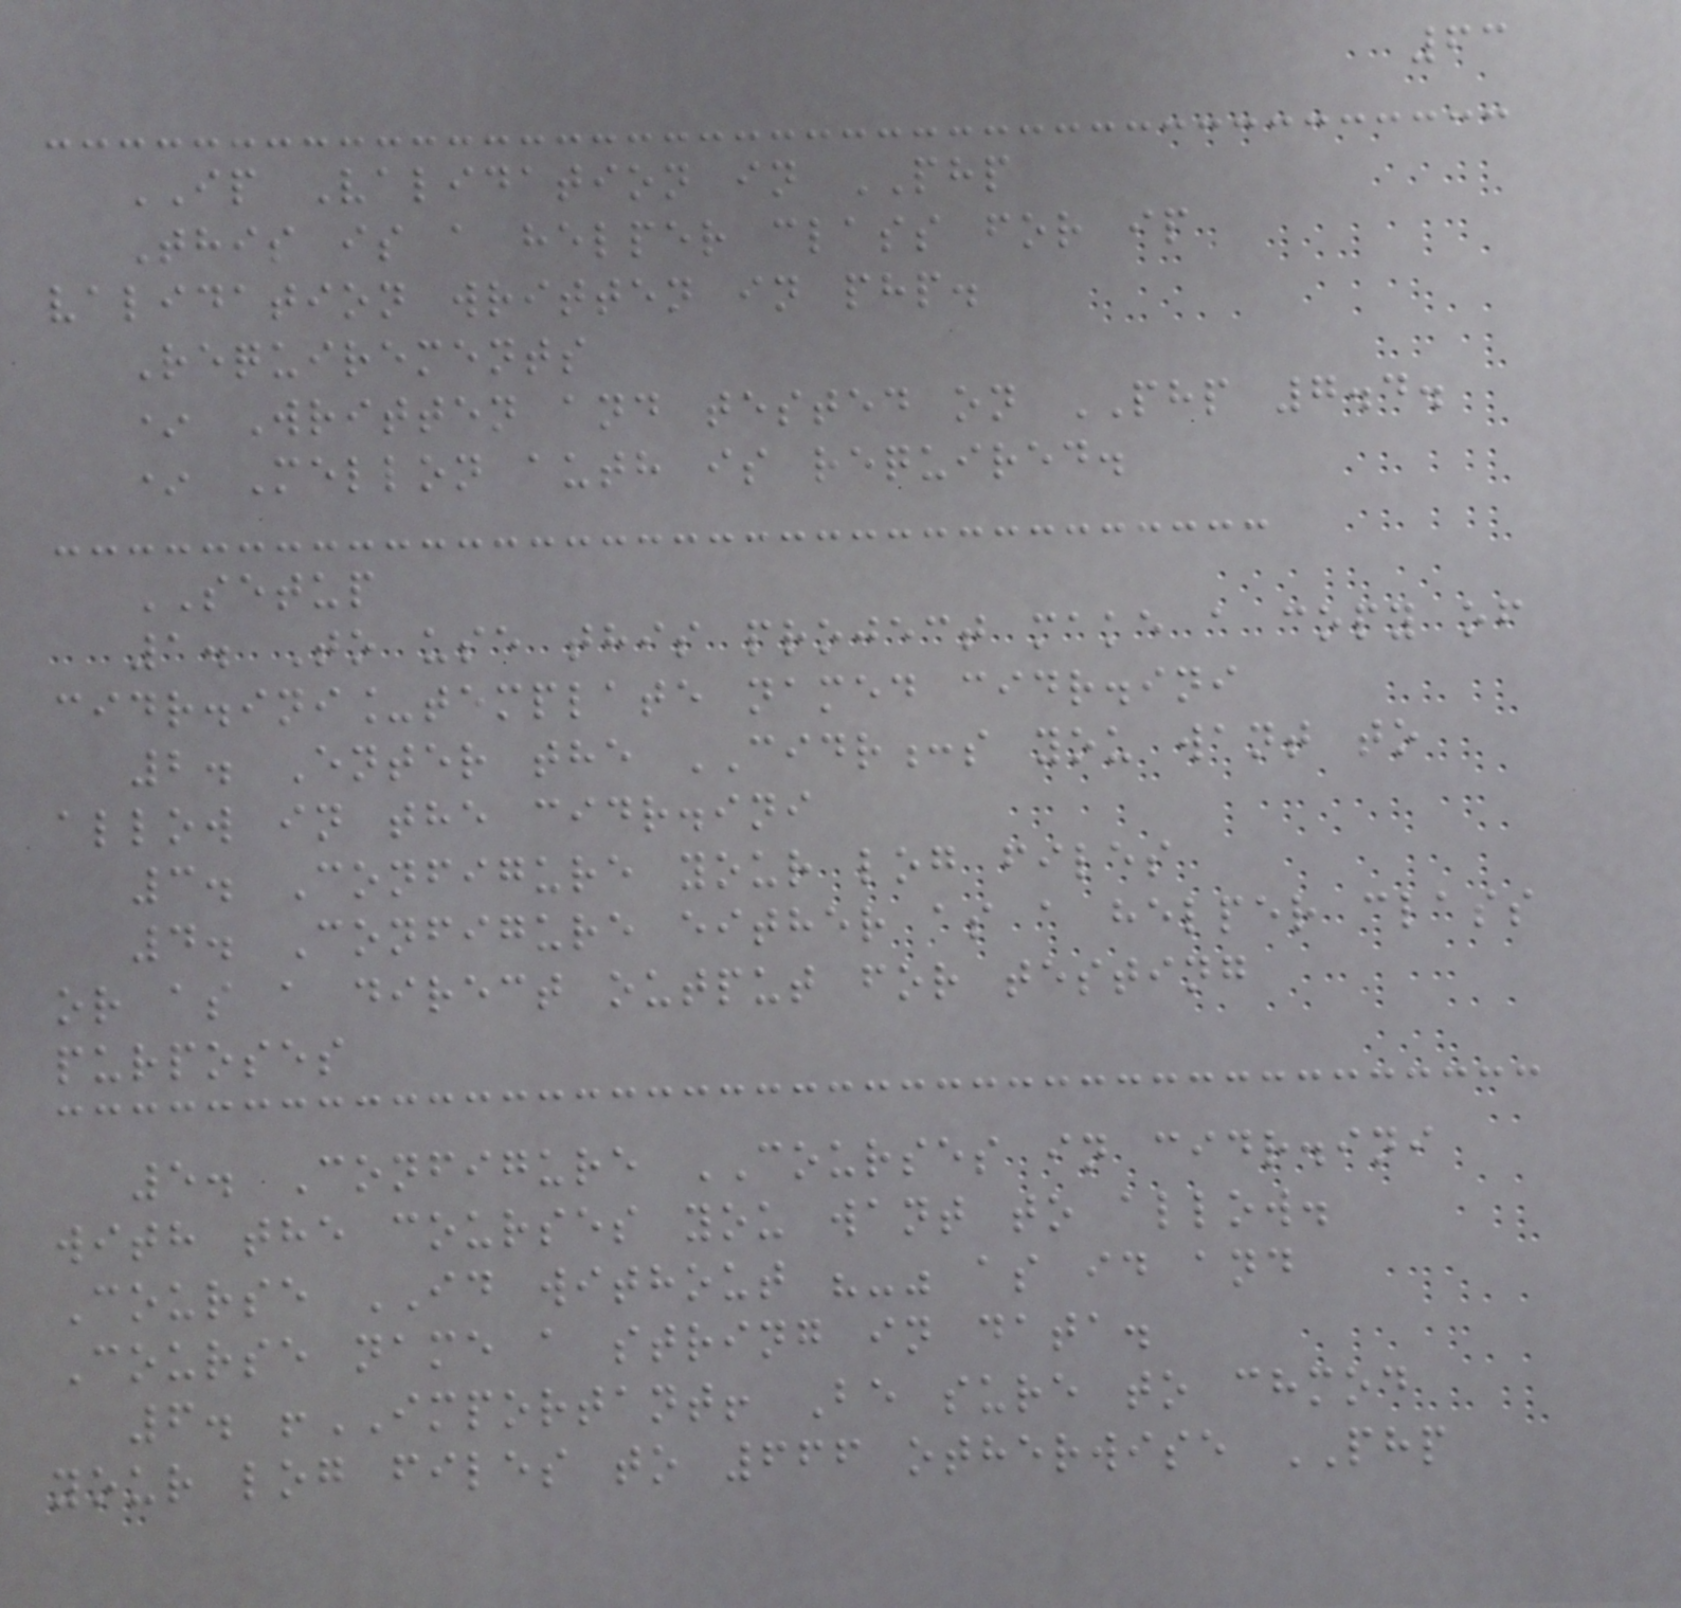63
IP Validation in PHP
This is a helper class for ip
validation written in php.
Requirements
* Written and tested on PHP 7.4.
* Mellon auth is required.
SETUP
1. To use this project make a copy of
cidr.ini_template named cidr.ini
2. Enter the CIDR:s you want to
allow in the cidr.ini
3. Configure your log files
4. Configure either as a helper class
or as a direct output for testing
purposes
5. Configure COURSES in cidr.ini
with the courses you want to allow.
Course ID without "-" as id and
Course name a string in data.
6. !IMPORTANT! Be sure to chmod
your log files to 666 otherwise PHP
